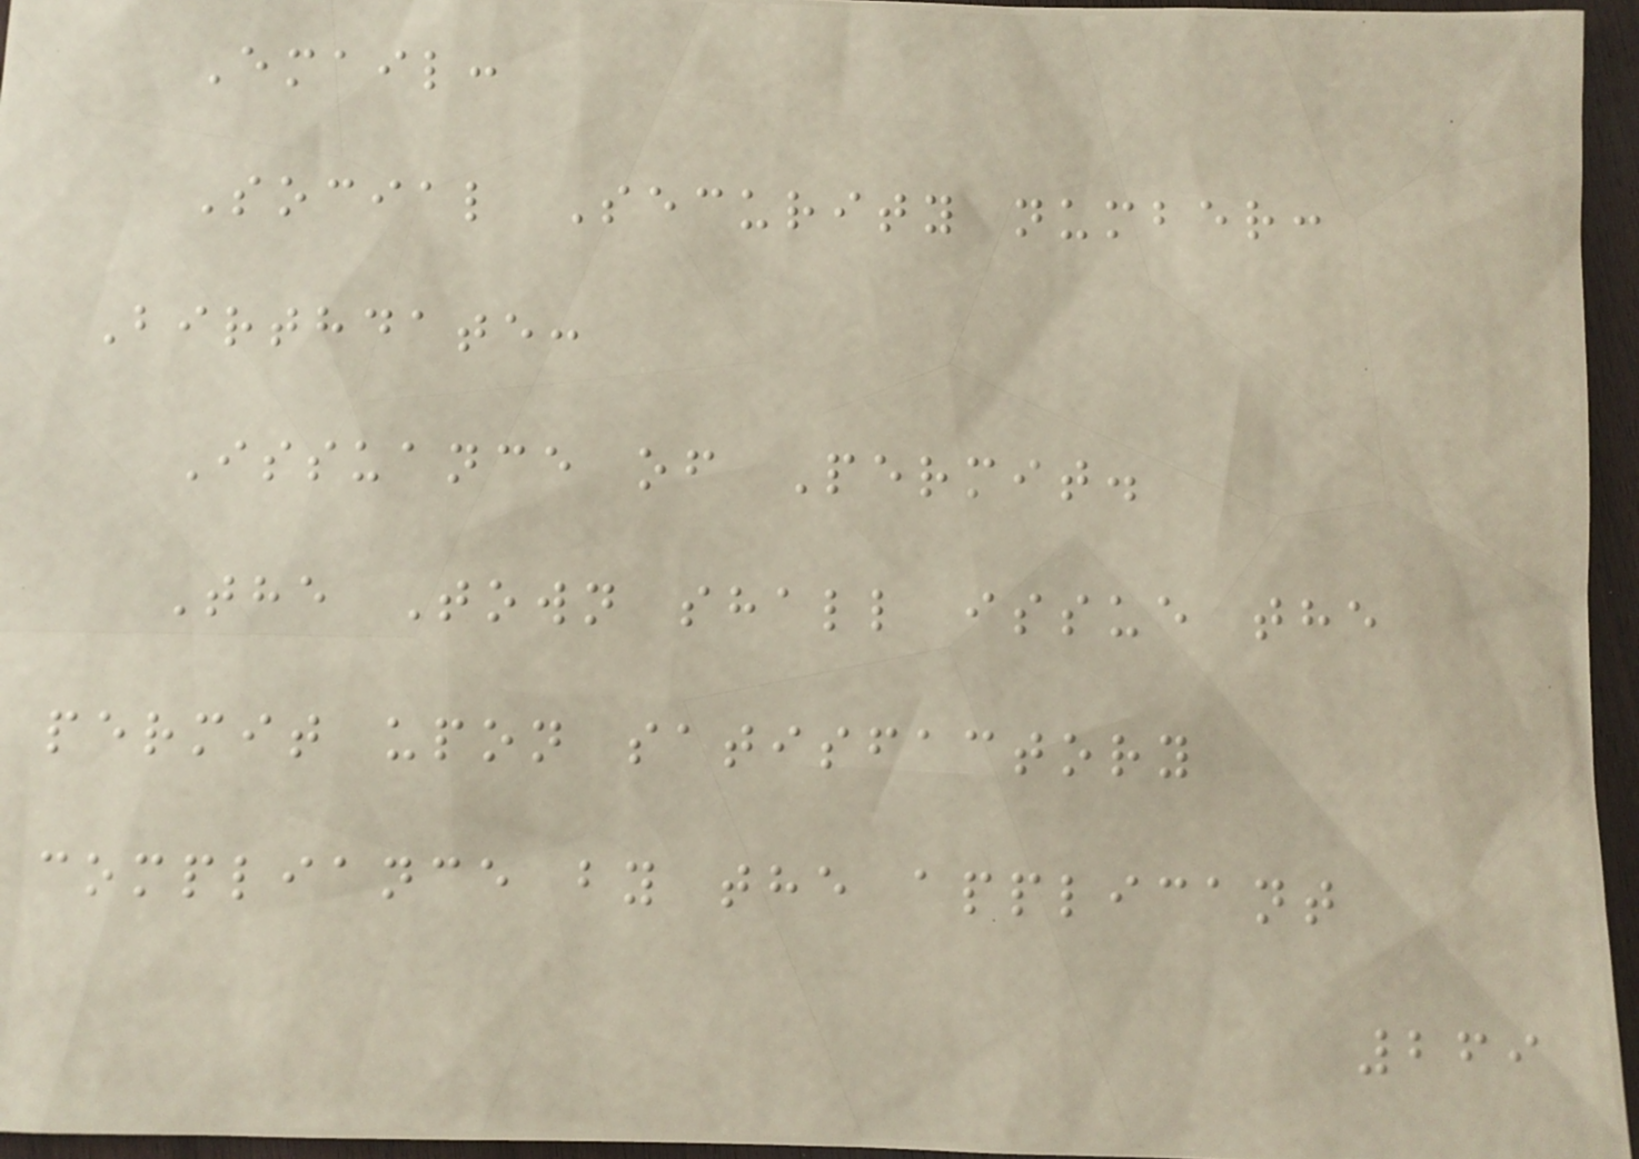Email:
Social Security number:
Birthdate:
Issuance of Permit.
The Town shall issue the
permit upon satisfactory
compliance by the applicant
269
